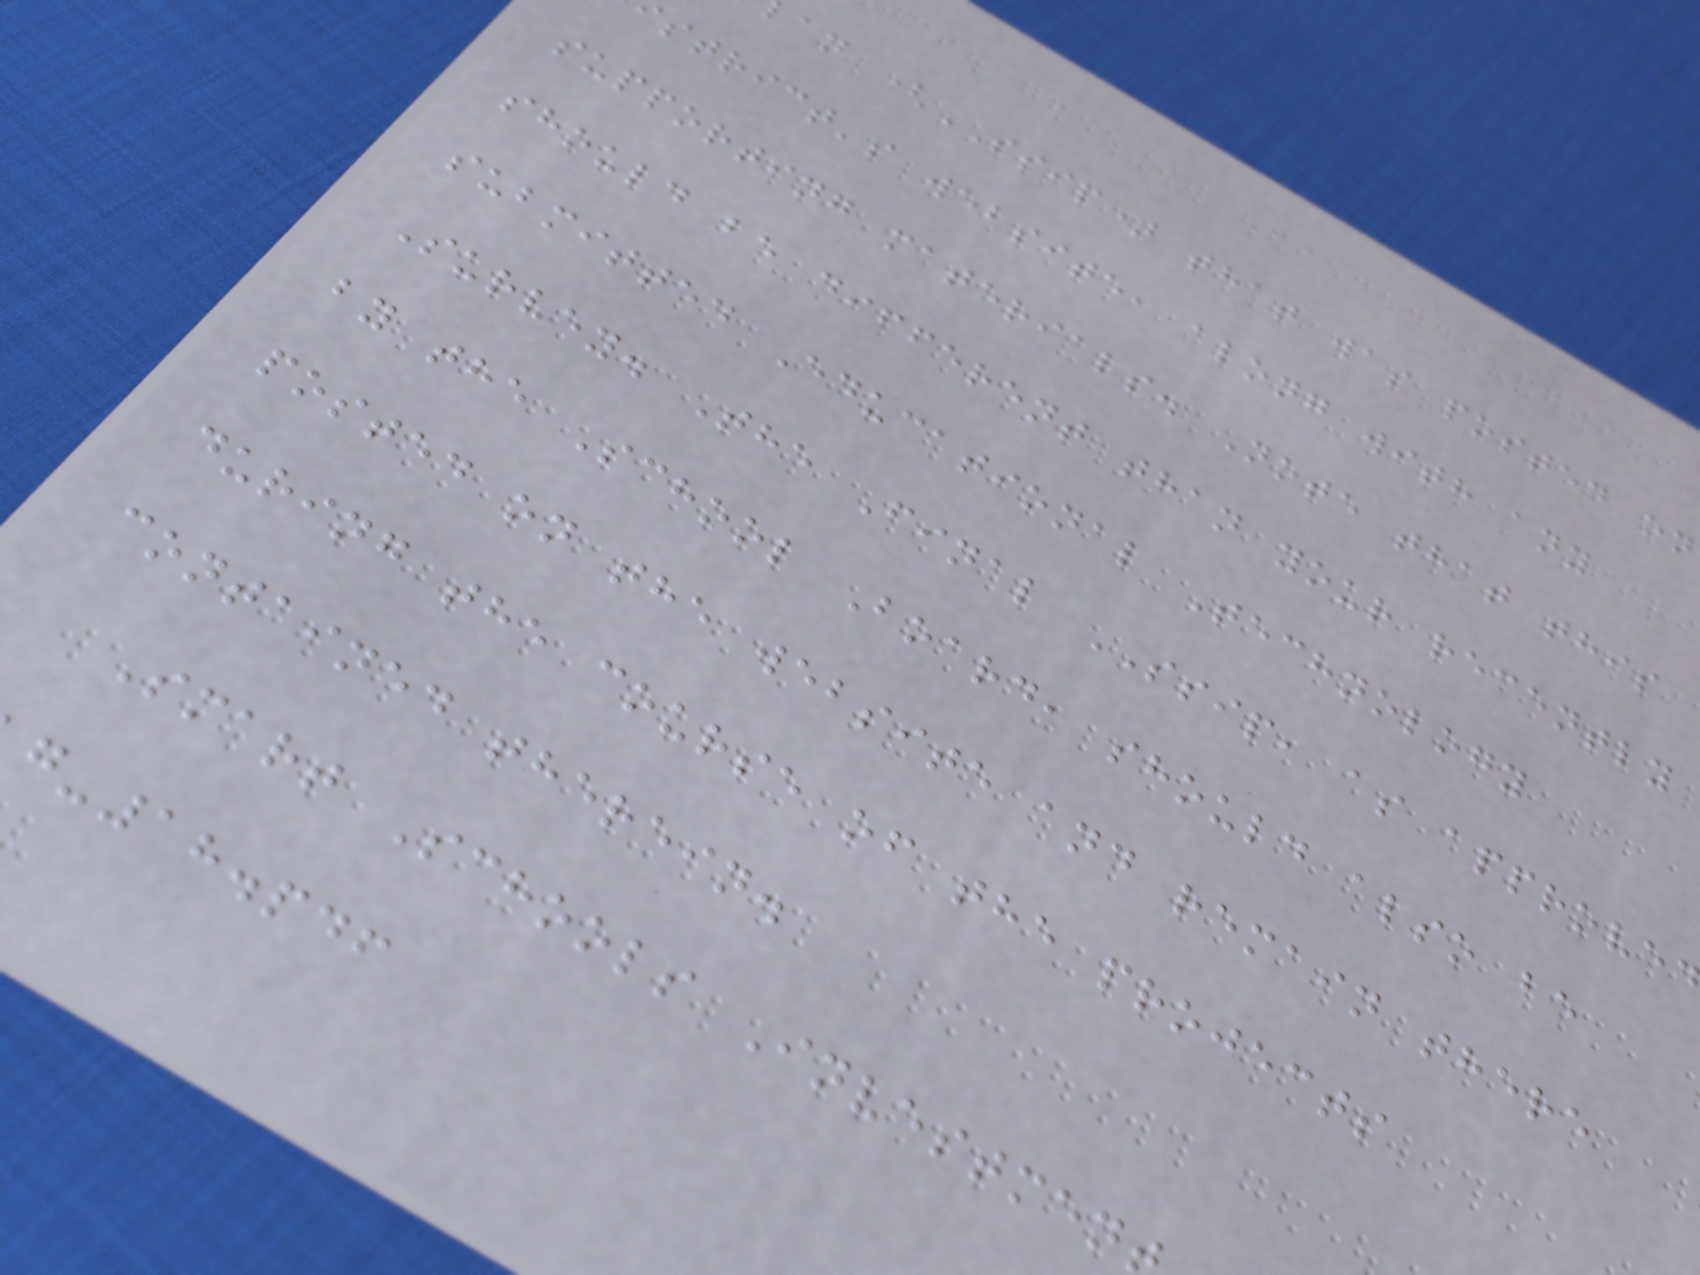an (SSIP) that was posted on
strict's website, along with any
supporting materials. Note that this
should be different than your recently
submitted Educational Technology
Survey. The Final SSIP, as approve
by the School Board, should also be
posted on the website and remain there
during the course of the projects
contained therein.
Smart Schools Investmen
-18.pdf
